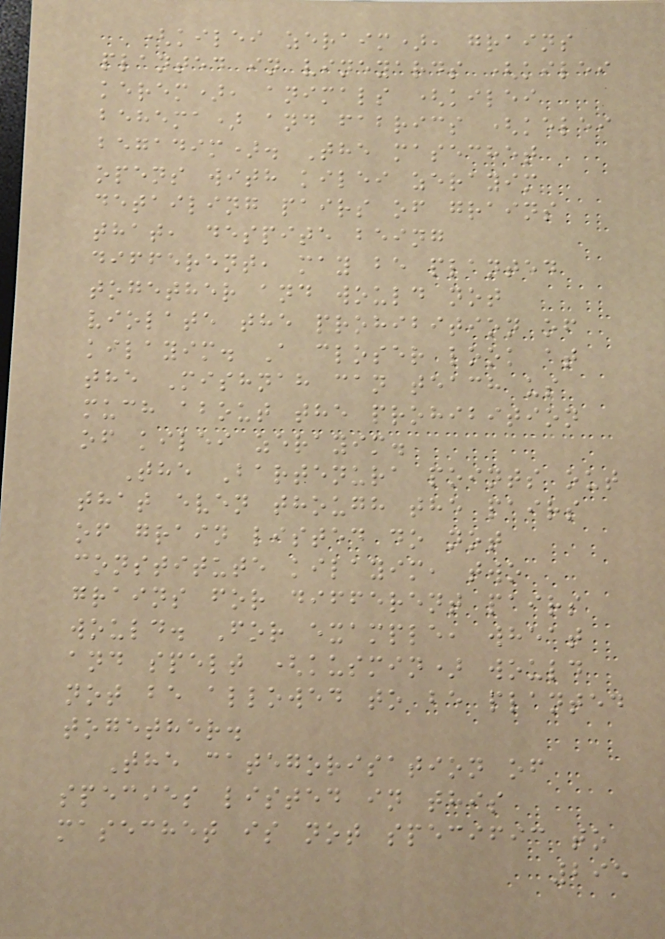(kilei zeraim), grains
planted in vineyards (kilei
kerem), animals (kilei
behema) and fabrics (kelei
begadim). The masechet
opens with kilei zerayim
detailing pairs of grains
that, despite being
different, may be planted
together and would not
violate the prohibition of
kilayim. A closer look at
the Mishnah can teach us
much about the prohibition
of kilei zerayim.
The Bartenura points out
that even though the pairs
of grain listed do not
constitute kilayim, two
grains for different pairs
would. For example, wheat
and spelt (kusmin) would
not be allowed to be planted
together.
The categorisation of
species listed in this
masechet is not specific to
295
